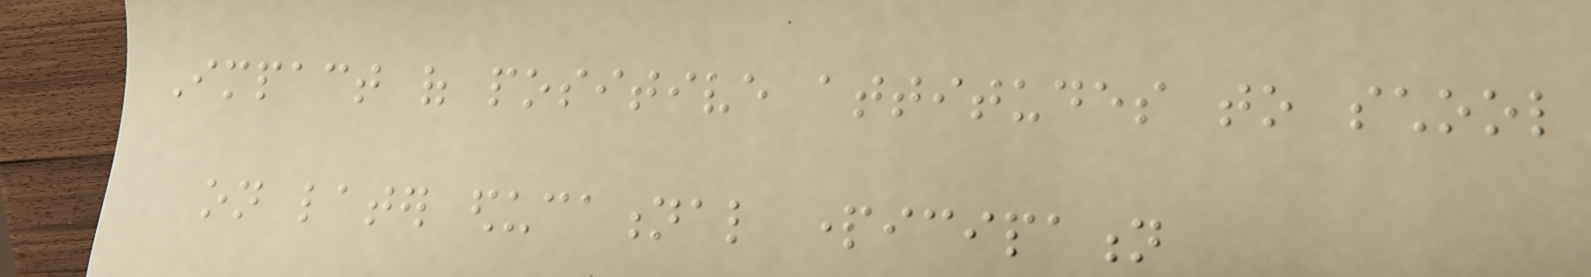Impact of positive attitudes to school
on later educational participation
